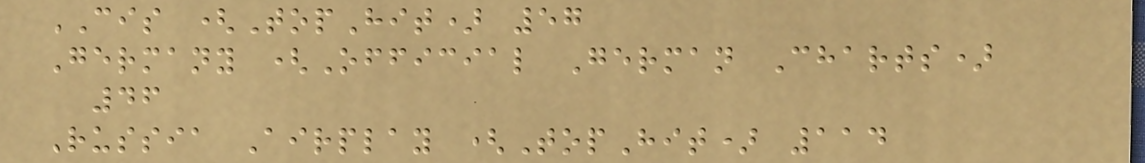CIS (TopHit) 57
Germany (Official German Charts)
46
Russia Airplay (TopHit) 114
